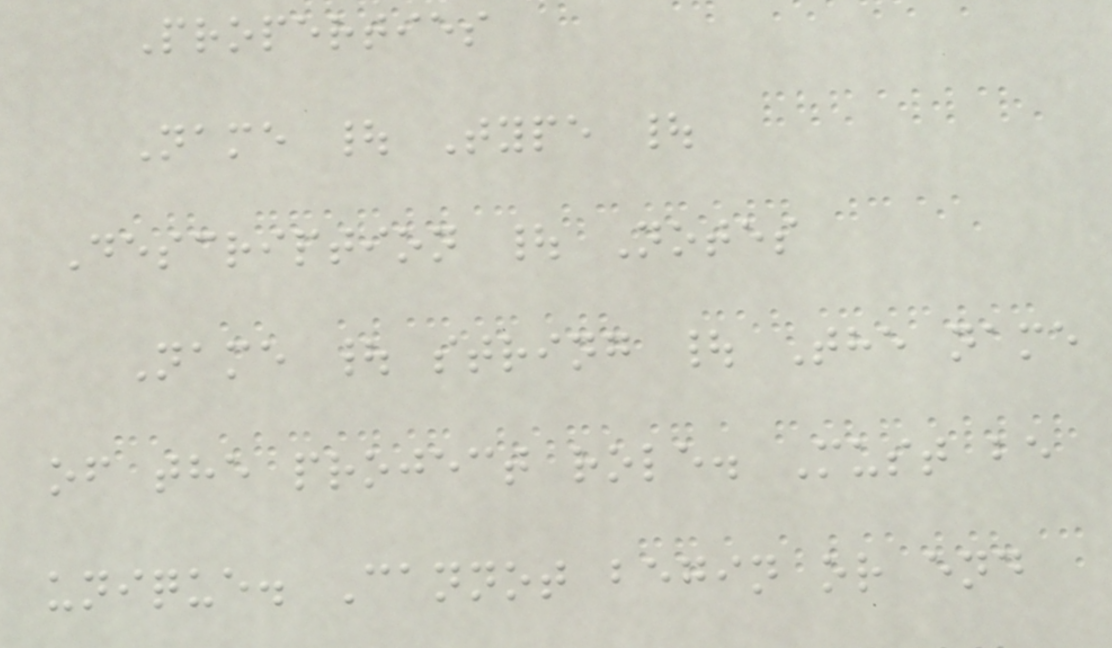Properties
Name | Type |
Description | Notes
Name | string | The name
of the project role. Must be
unique. Cannot begin or end
